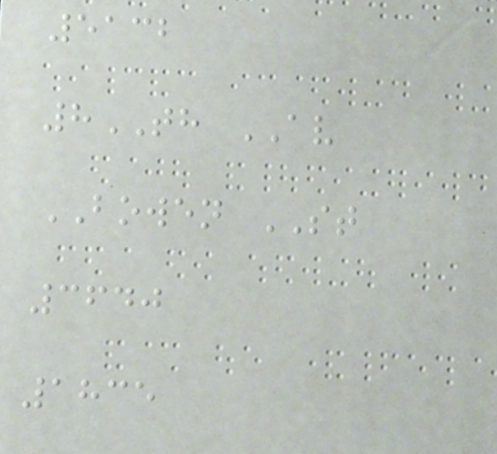5132
8TH AV
BOWEN ST
3640
1835
